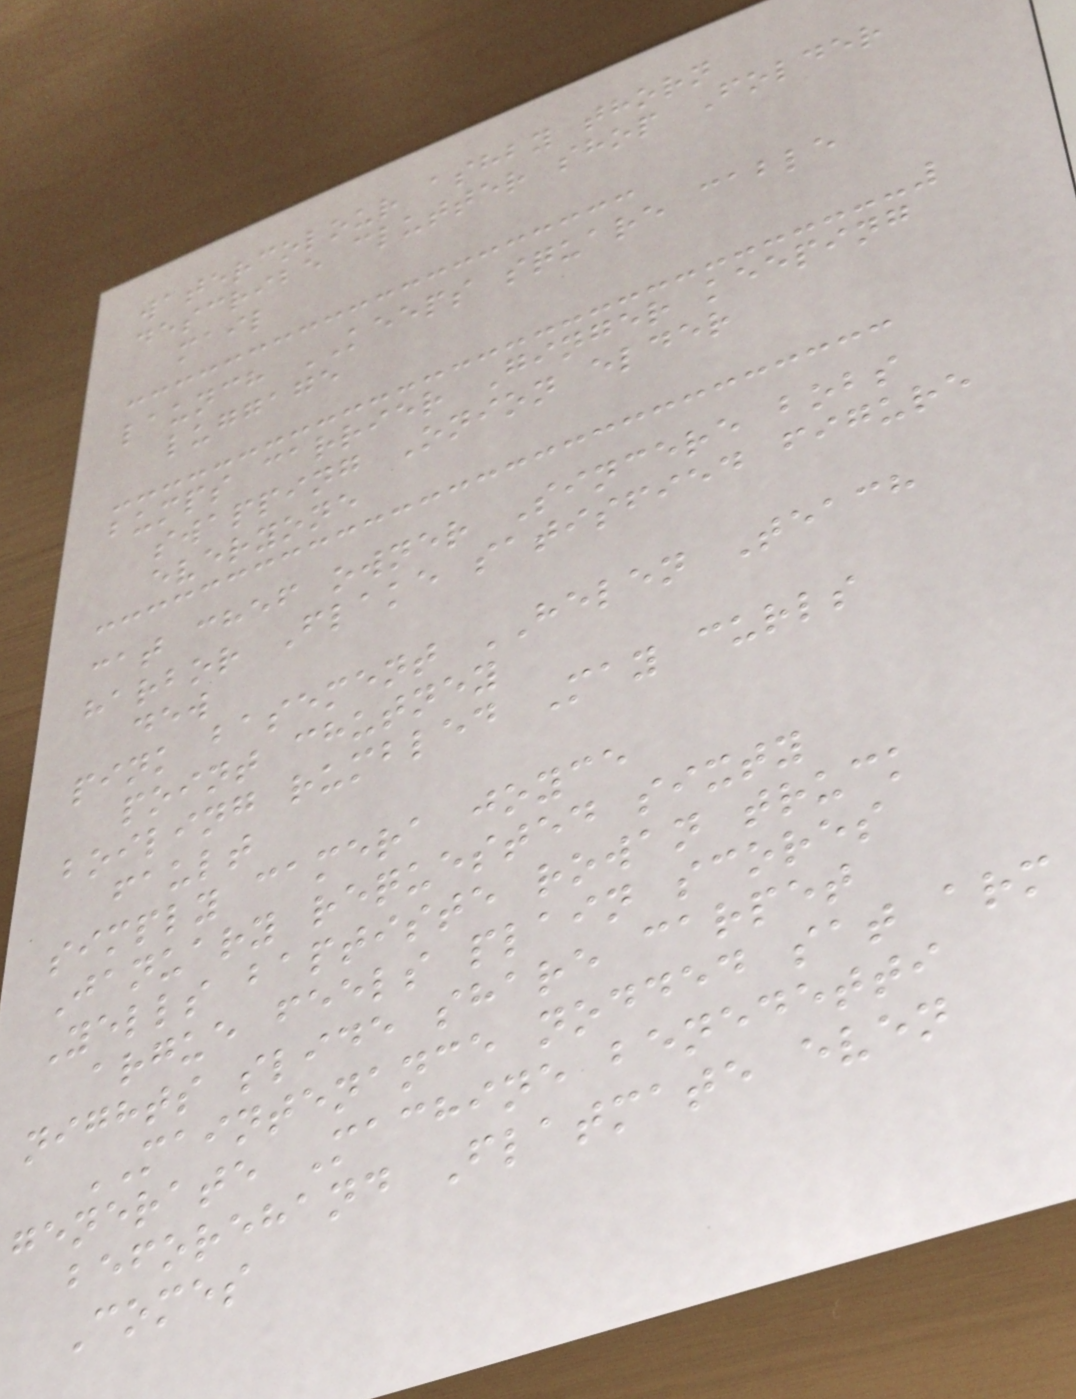watercolour ashby thorn
describe clutter shop Folder
mail
launch KEEPS square cable
luggage
bumps carrier Ginger keeping
swapping Onion elder
everyone
cat chef owner Sincere bobs
harbor Flake satisfied figure
dew
pink basement HELEN Teach
point chutney
boiling rumbled May curls
fault
simply camera joyce
January requested sixty
Yells baptiste rowan truck
argue feels plain scores
nights slide share carpet
MAINTENANCE nodded sat arm
generate Machine benedetti
beforehand Flatmate even
Comes
